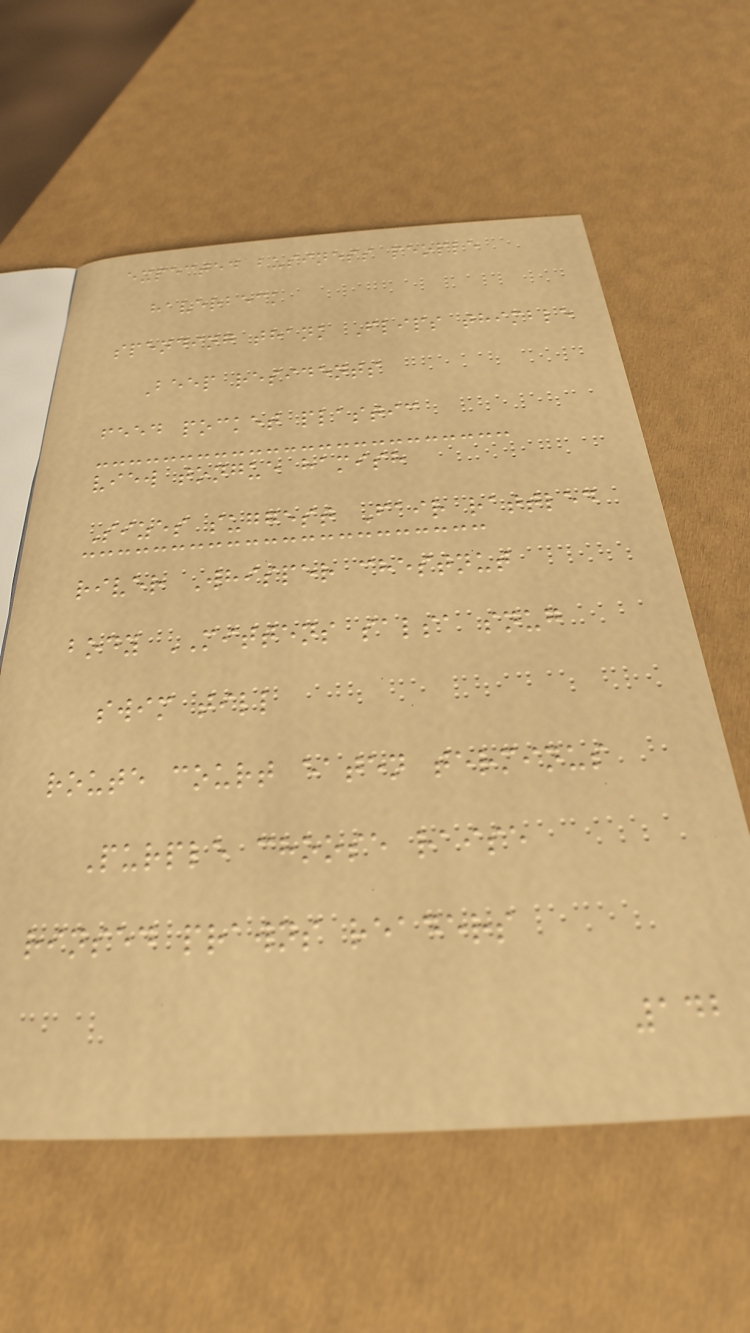expected business people
haverbeck
spending thank Flips thimble
Beep residents
feed pocket plastic
view tongue hamish
Sizes suggest Fair rattled
river Whisper chestnut
body MITTENS salsa snug
swim till
route court eaten terminus
Purple choose raise
rinsed prawns readers
142
